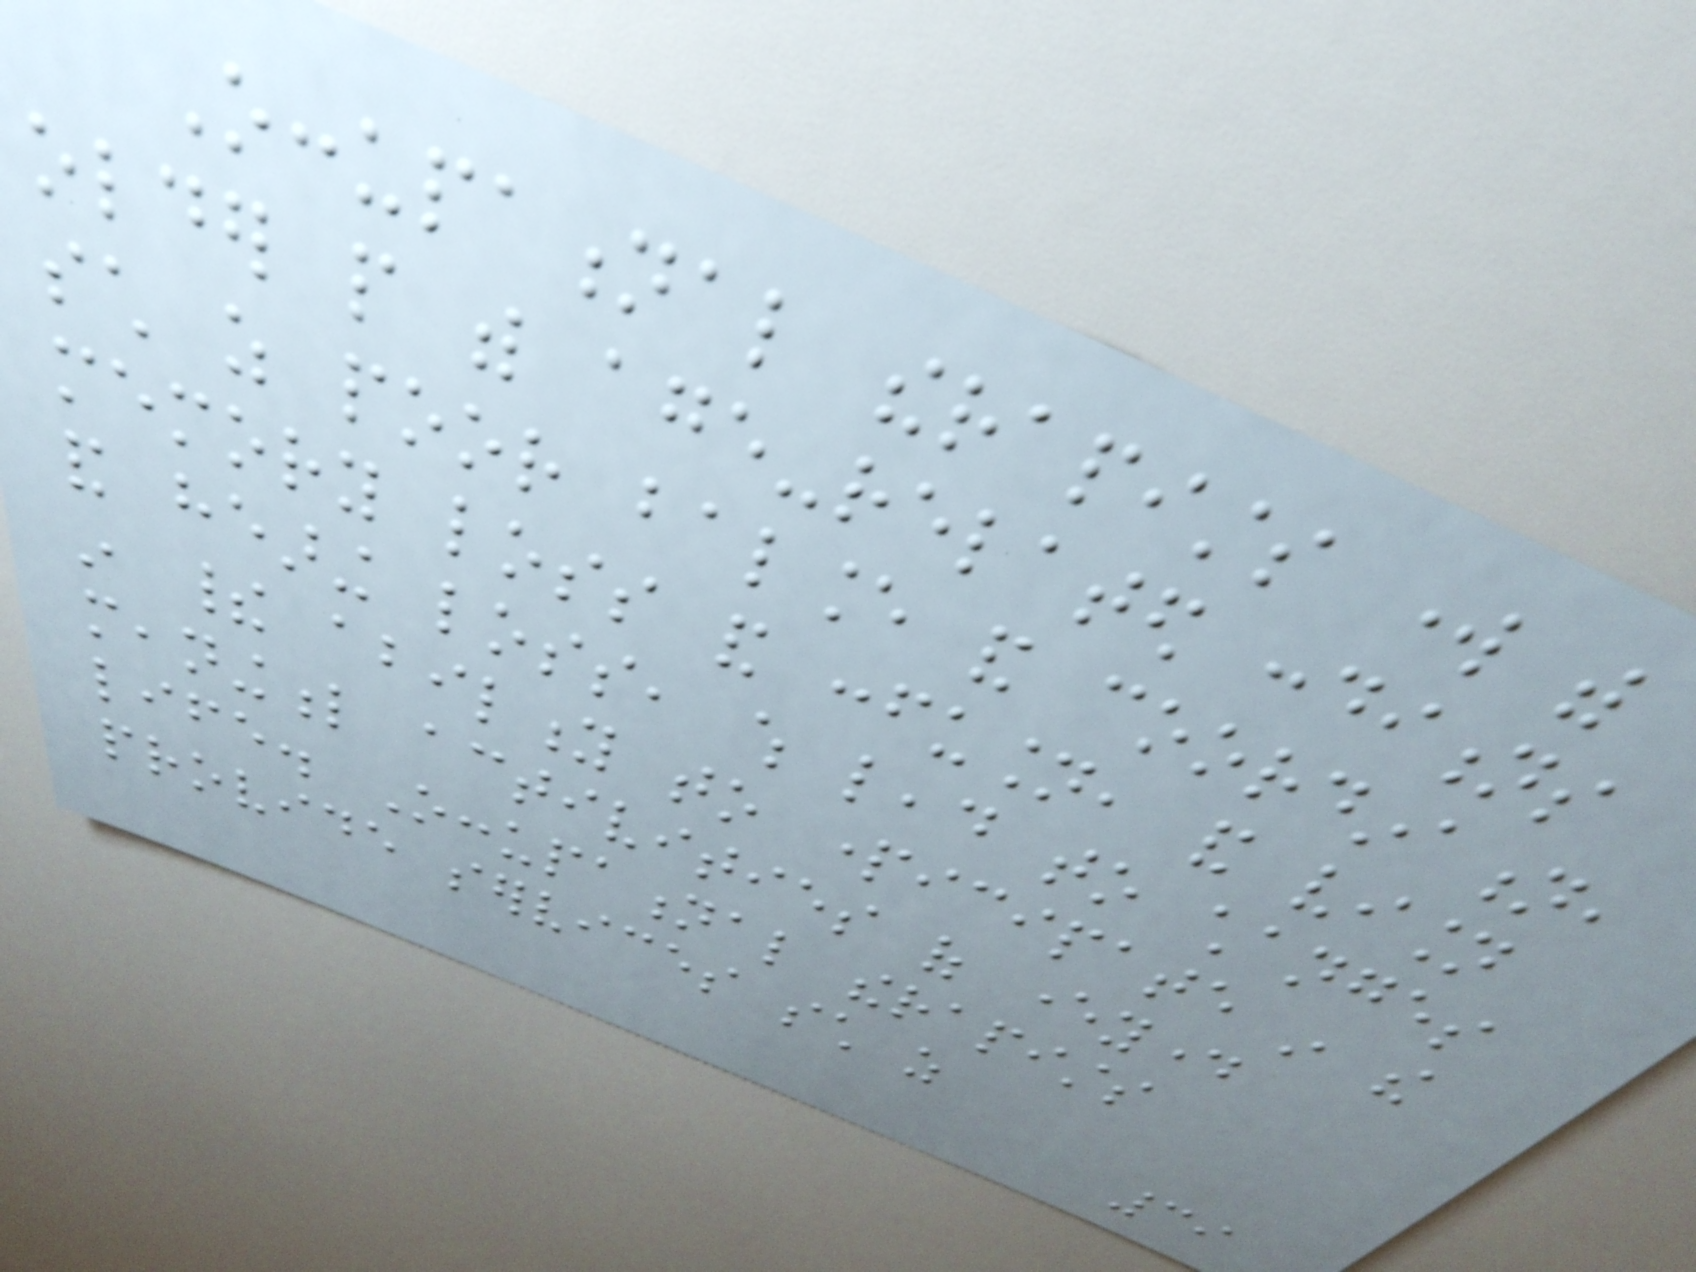Occupational therapists work with
older people with age-related conditions
such as poor balance and coordination,
memory loss and confusion, and vision
and hearing loss, which lead to changes
in their ability to participate in the
meaningful activities of everyday
life. Occupational therapists
provide services such as
39
